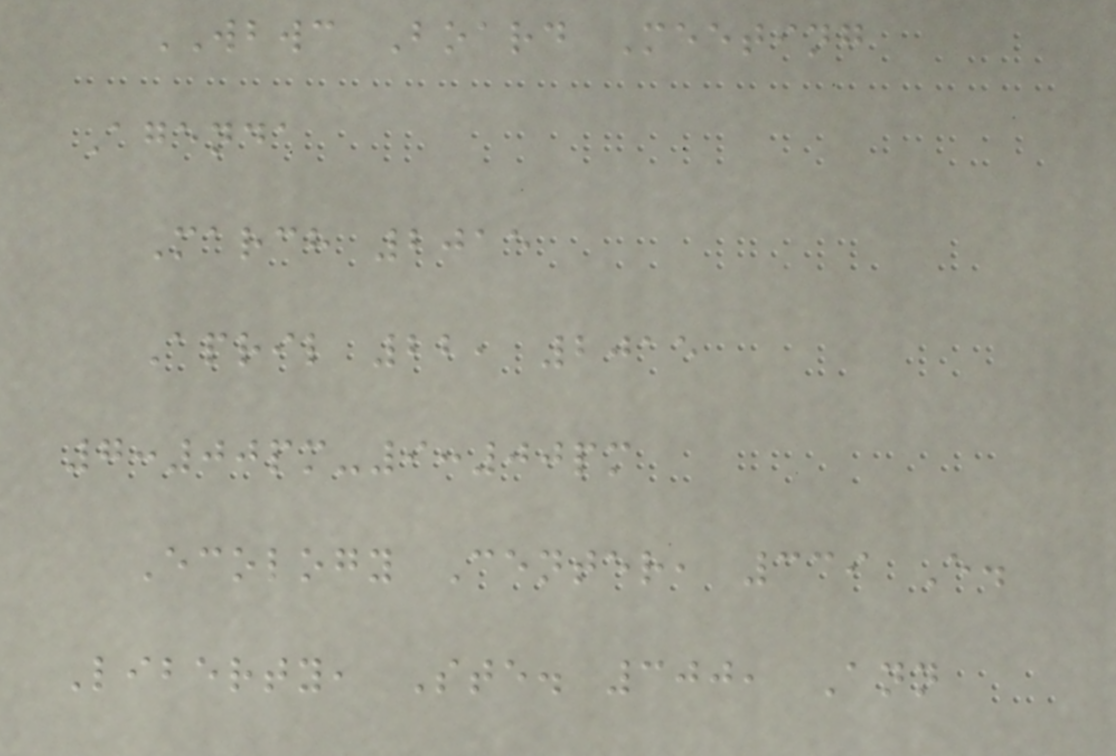WBWC Board Meeting
Agenda
March 2015
April 22, 2015
7:00pm-9:00pm
Ecology Center, 339 E.
Liberty, Ste. 300, Ann
